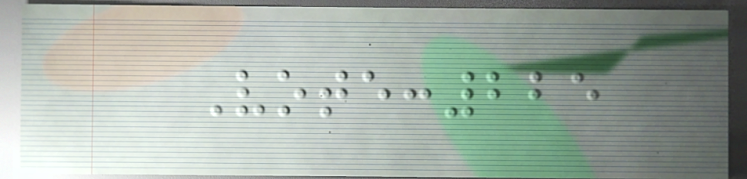Vote:225
